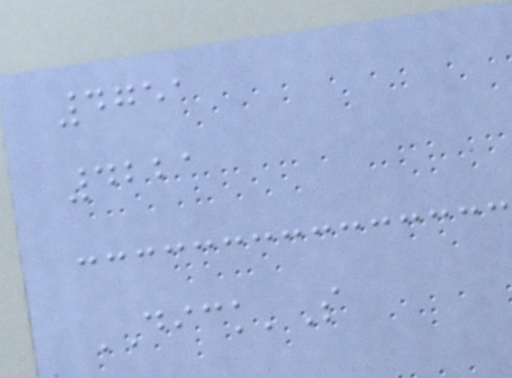4751
4221
DICK'S
